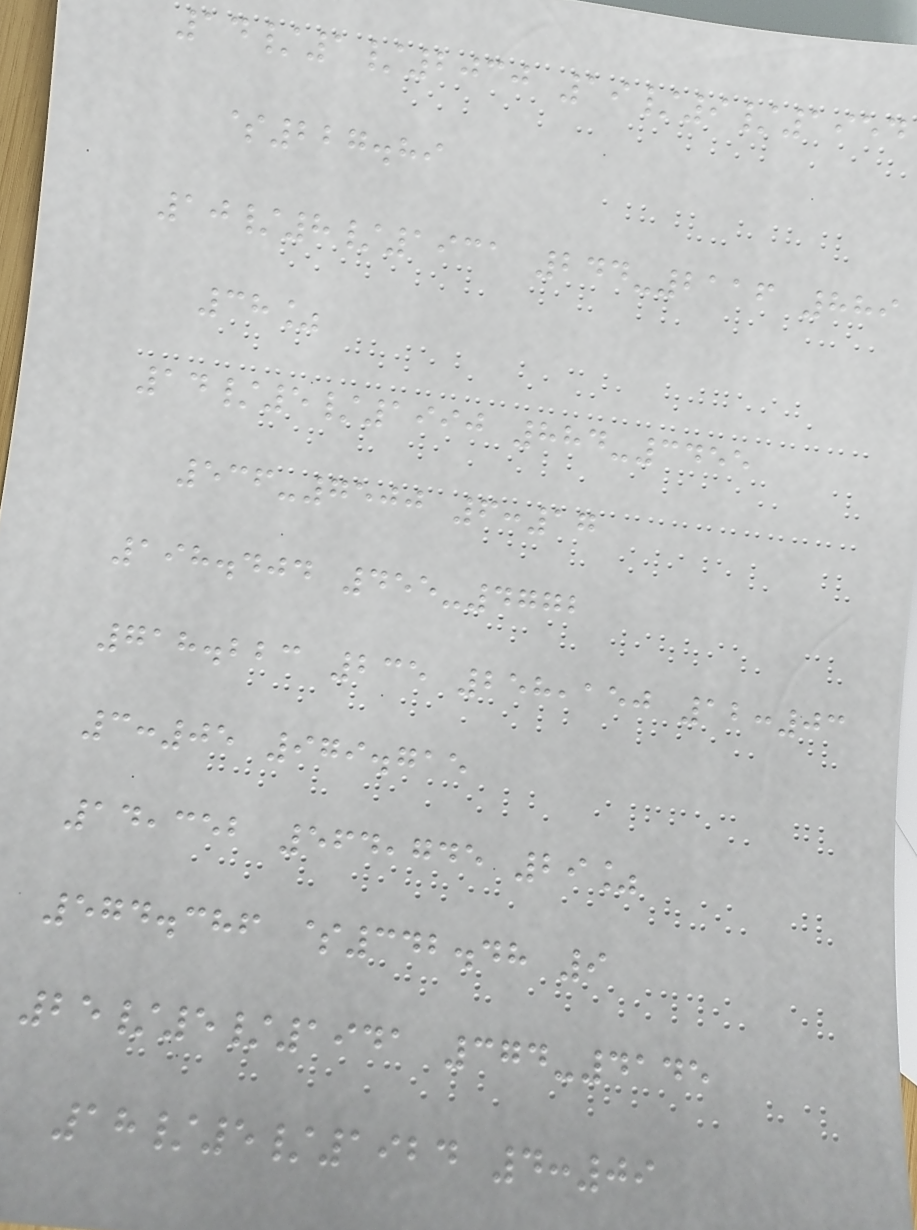14/1/2030 19/9/1954
$227.89
10/8/1931 244-2116 889
38%
14/5/1990 884-3455
536-7500 6:17
198.404 455-4772
718.223 235 258,150 12:03
3:05 979.715
14,352 564,745 29%
574.386 $342.48 9
25/5/1941 374-4145
18/5/1924 4:09
